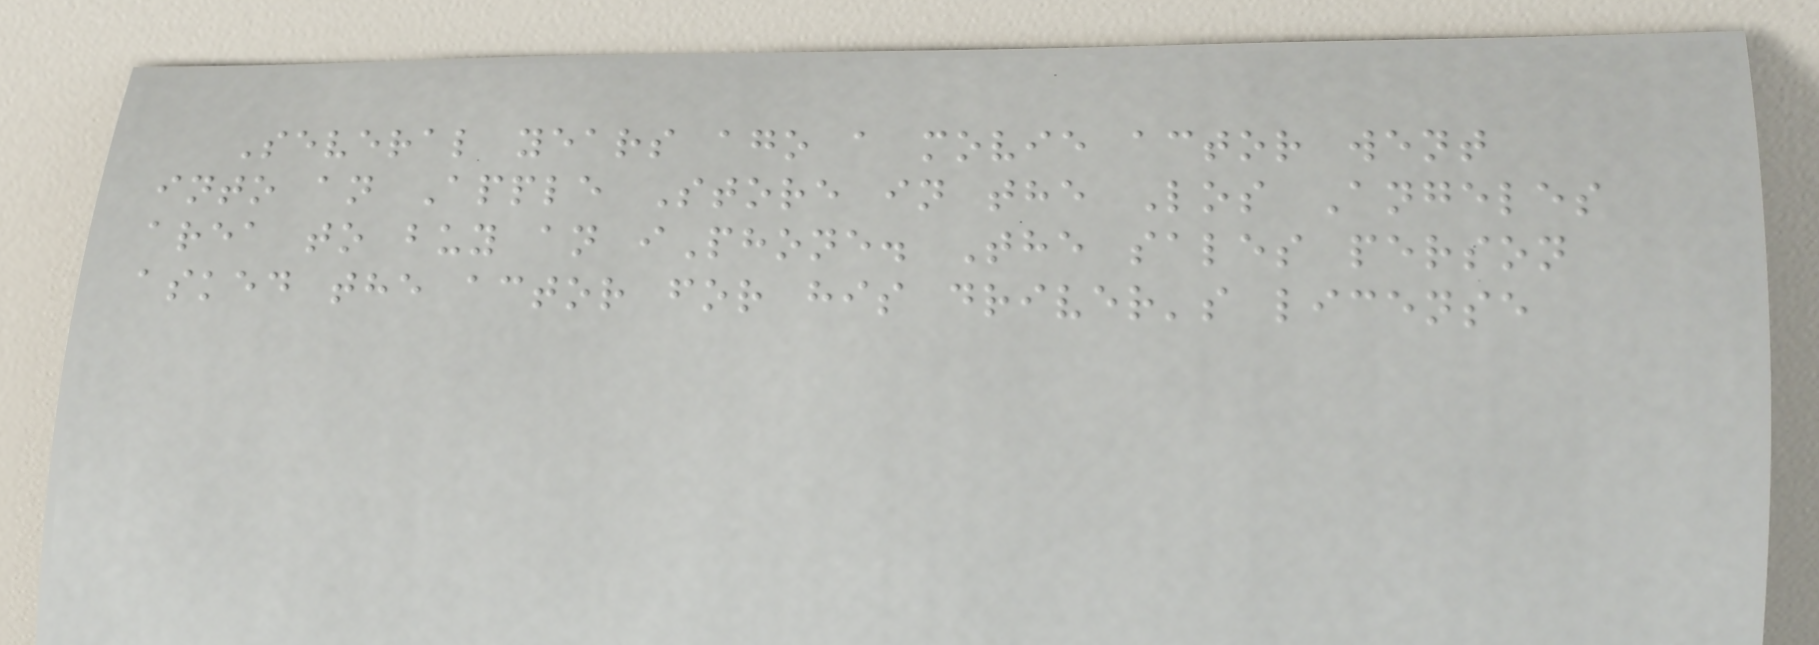Several years ago a movie actor went
into an Apple Store in the Los Angeles
area to buy an iPhone. The sales person
asked the actor for his driver's license
